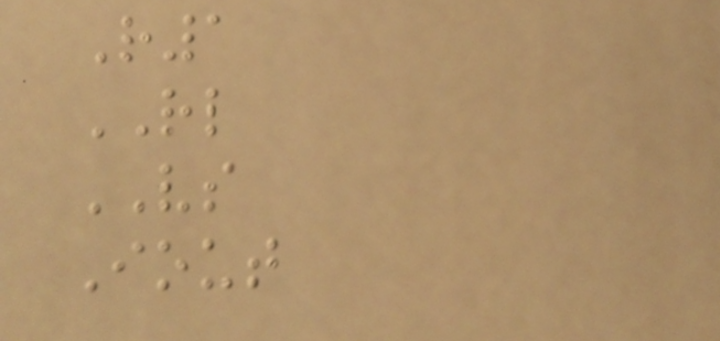R1
RL
VS
Iout
